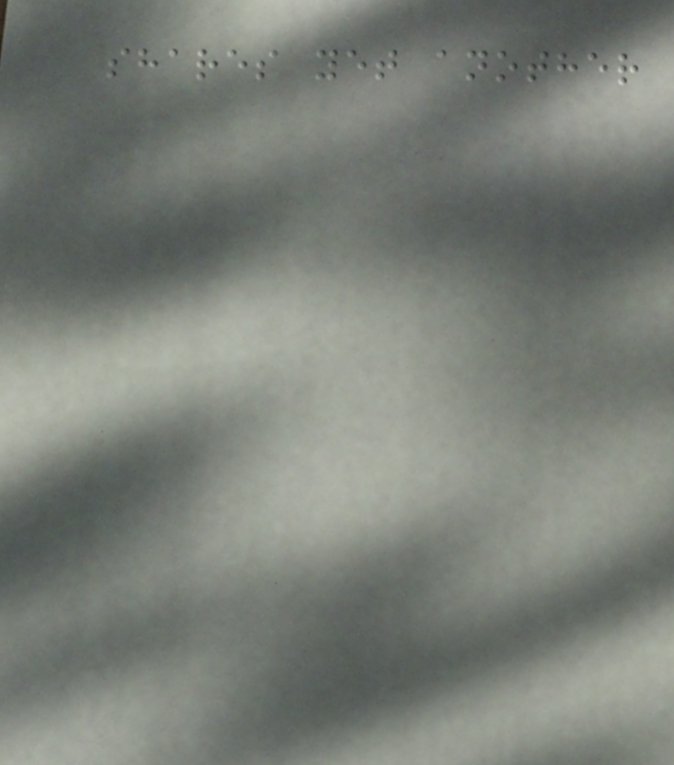shares yet another
